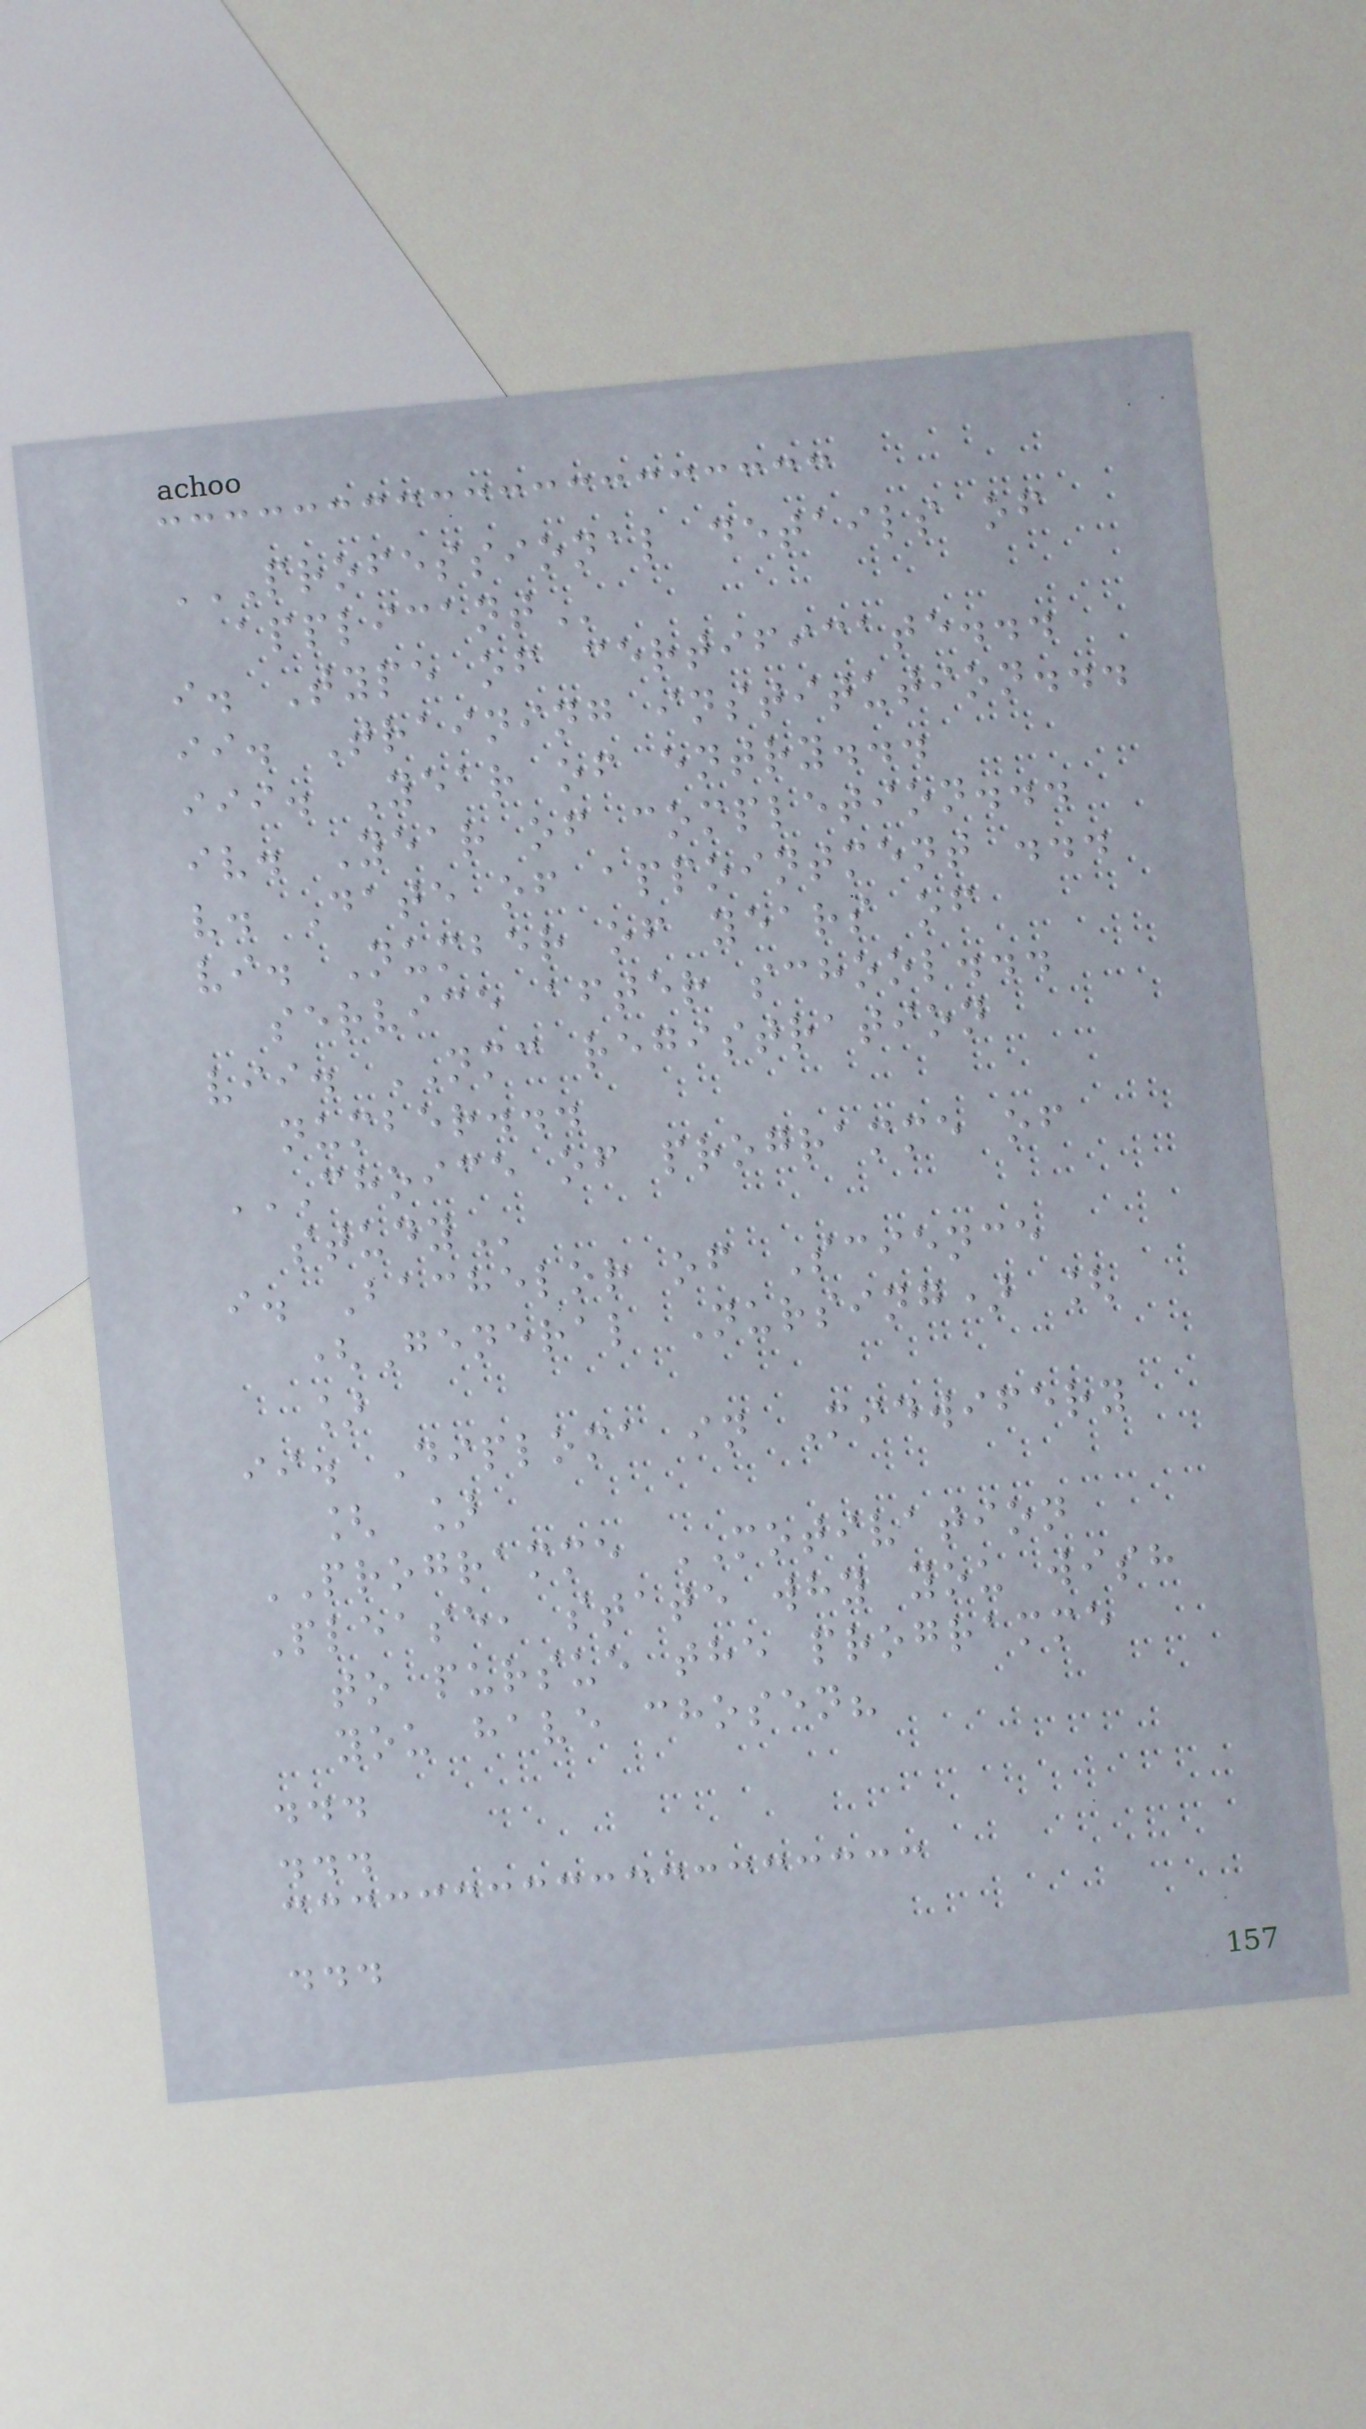PROFESSIONAL DETAILS OF
APPLICANT
i. Type of certificate...
ii. Training institution...
iii. Year of entry...
iv. Year of completion...
v. Date of appointment ...
vi. Number of years of
service after school...
vii. NMC registration
number...
CHOICE OF PROGRAMME OF
STUDY
i. Bachelor of Science
(General Nursing) [
]
ii. Diploma in Midwifery
[ ]
PROGRAMME MOTIVATION
Please, state why you wish
to pursue the programme
you have chosen?
...
...
...
